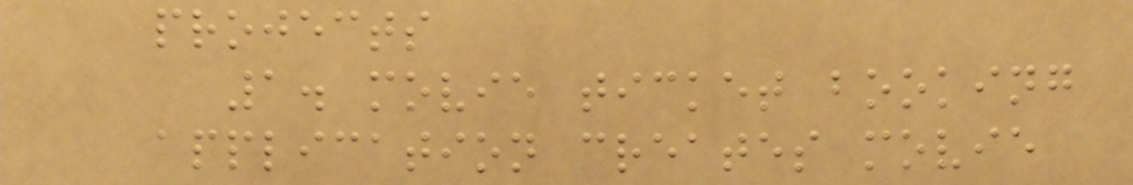projects
1. movie ticket booking
application creates movie
